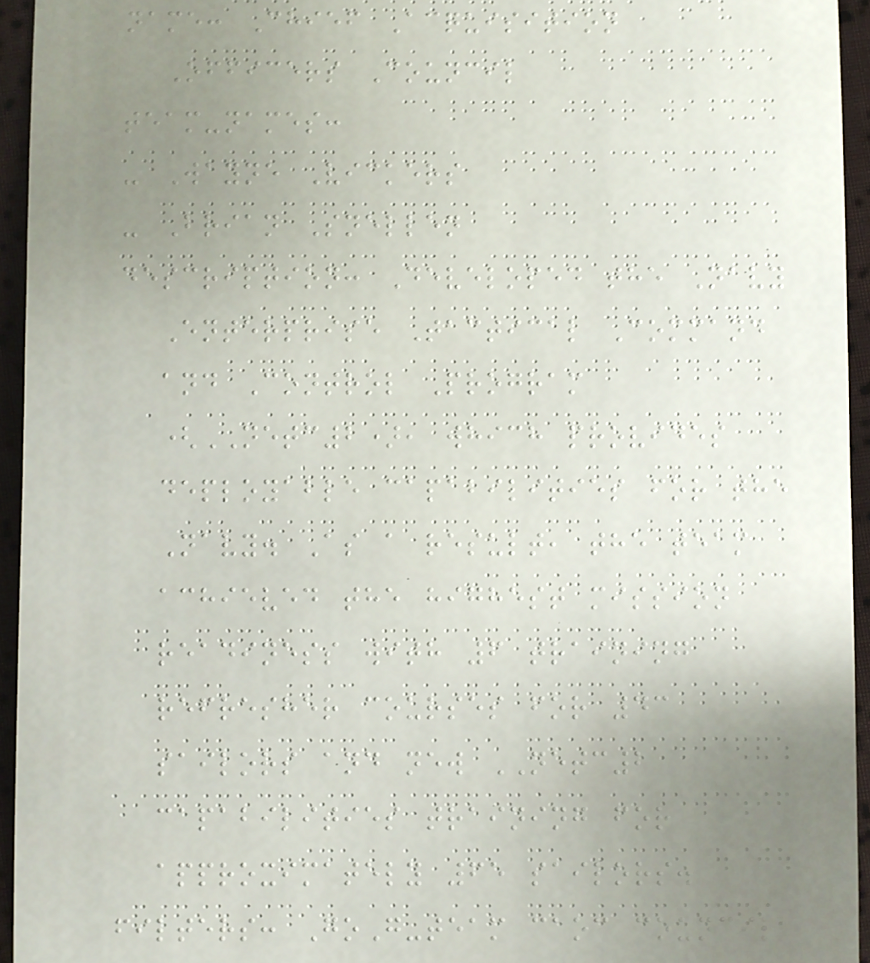name: Chief Acquisition
Officers Council
team-names:
- Wayne Vickers
- Brian Snellen
description: Developed the Navy
Enterprise Tactical Command
and Control Program
(NETC2), which provides
deployable capabilities for the
Navy. As a result, the team
achieved the highest mission
readiness with 6 training
refresher courses for 43
sailors and new NETC2
capabilities training for
approximately 65 sailors.
filters: GoG-team caoc council
